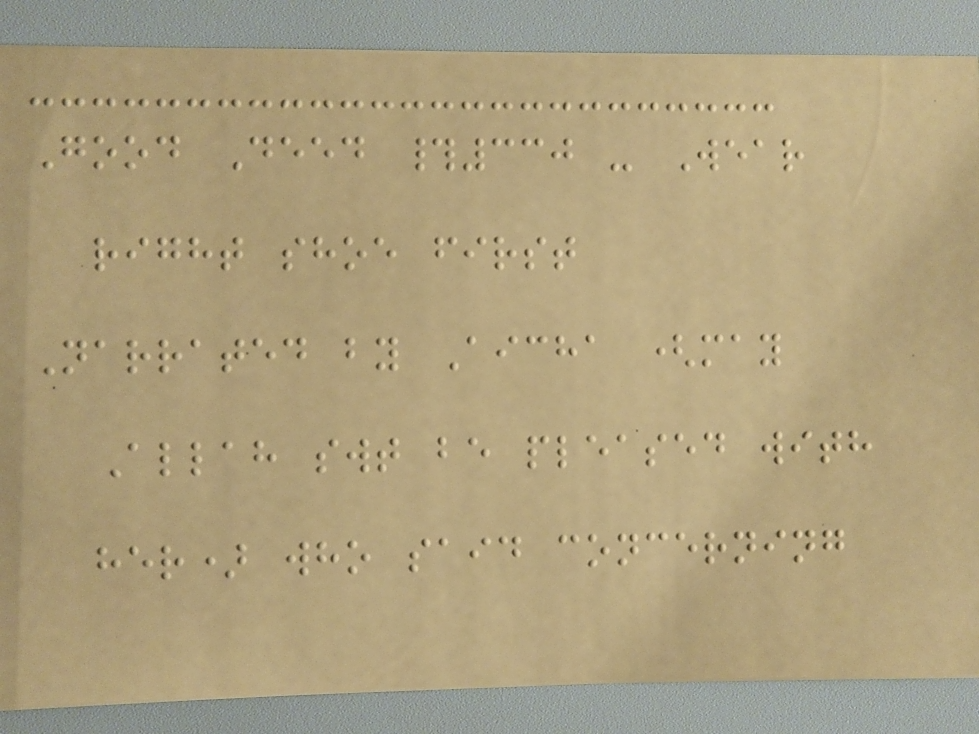Good Deed #330 - Wear
right shoe first
Narrated by Aicha (may
Allah swt be pleased with
her) who said concerning
